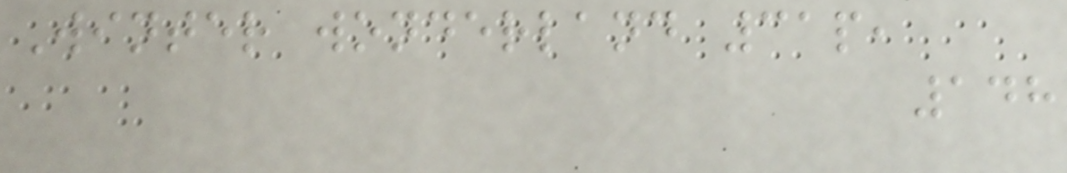Winter wonderland 31p,
148
